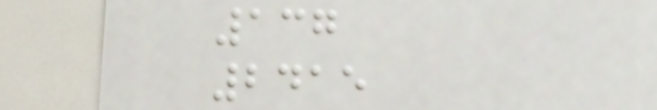137
2415
